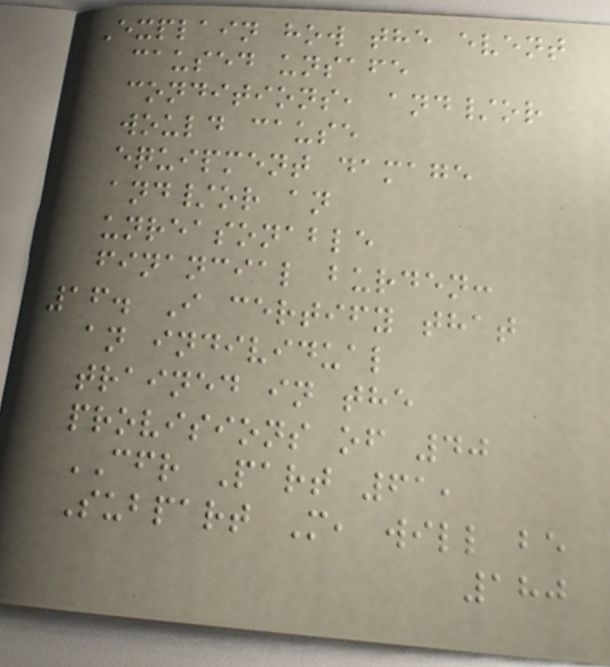Explain how the event
caused unsafe
conditions, and/or
would cause
equipment damage
and/or an
unreasonable
financial burden:
16. I certify that
an individual
trained in the
provisions of 40
CFR Part 61,
Subpart M, will be
180
